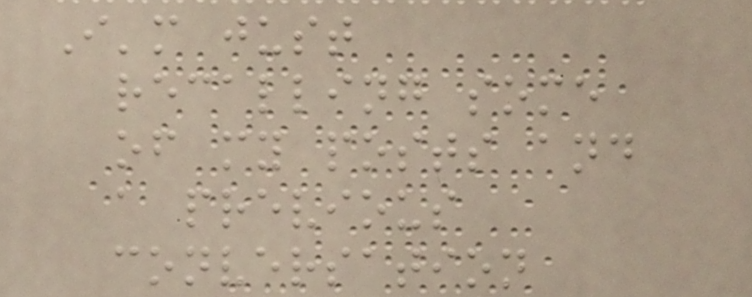I'm just
recalling some
of my posts and
a previous
conversation
